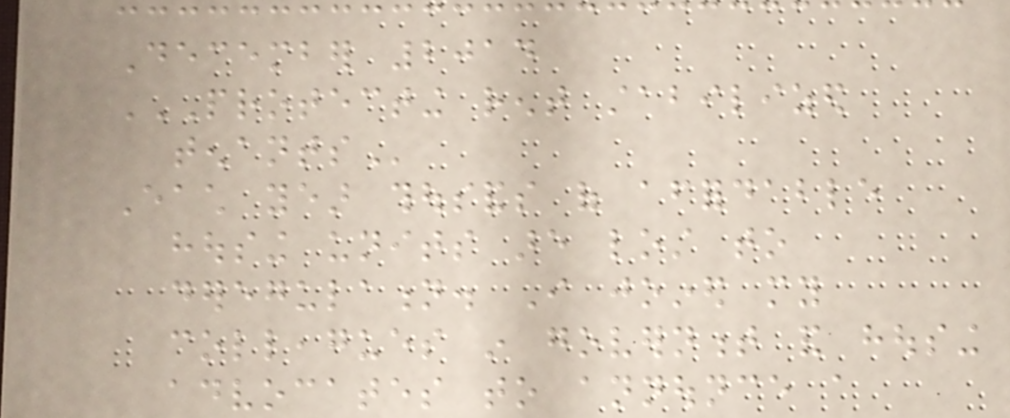December 2014
PROTECTING RENT STABILIZED
TENANTS
Each year thousands of affordable
housing units are lost to
deregulation. I joined my
colleagues in government and housing
advocates to announce a
